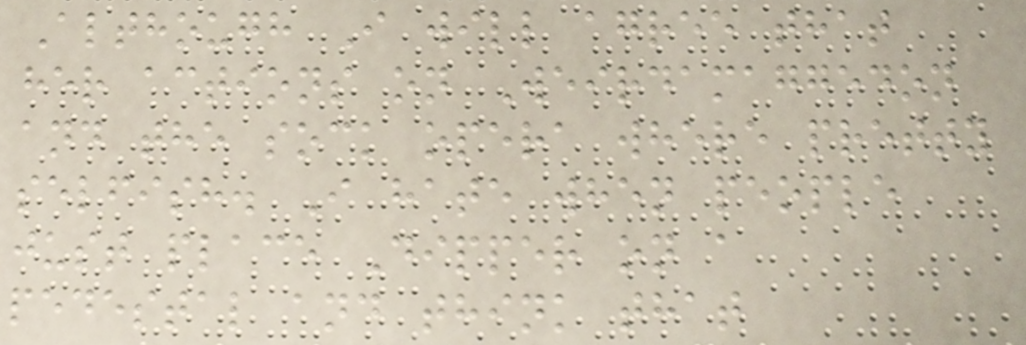Although I will agree that
her actions on Weirdamaggedon
and the sock opera where pretty
selfish. I hate when people
just place Dipper on a
pedestal and think that
